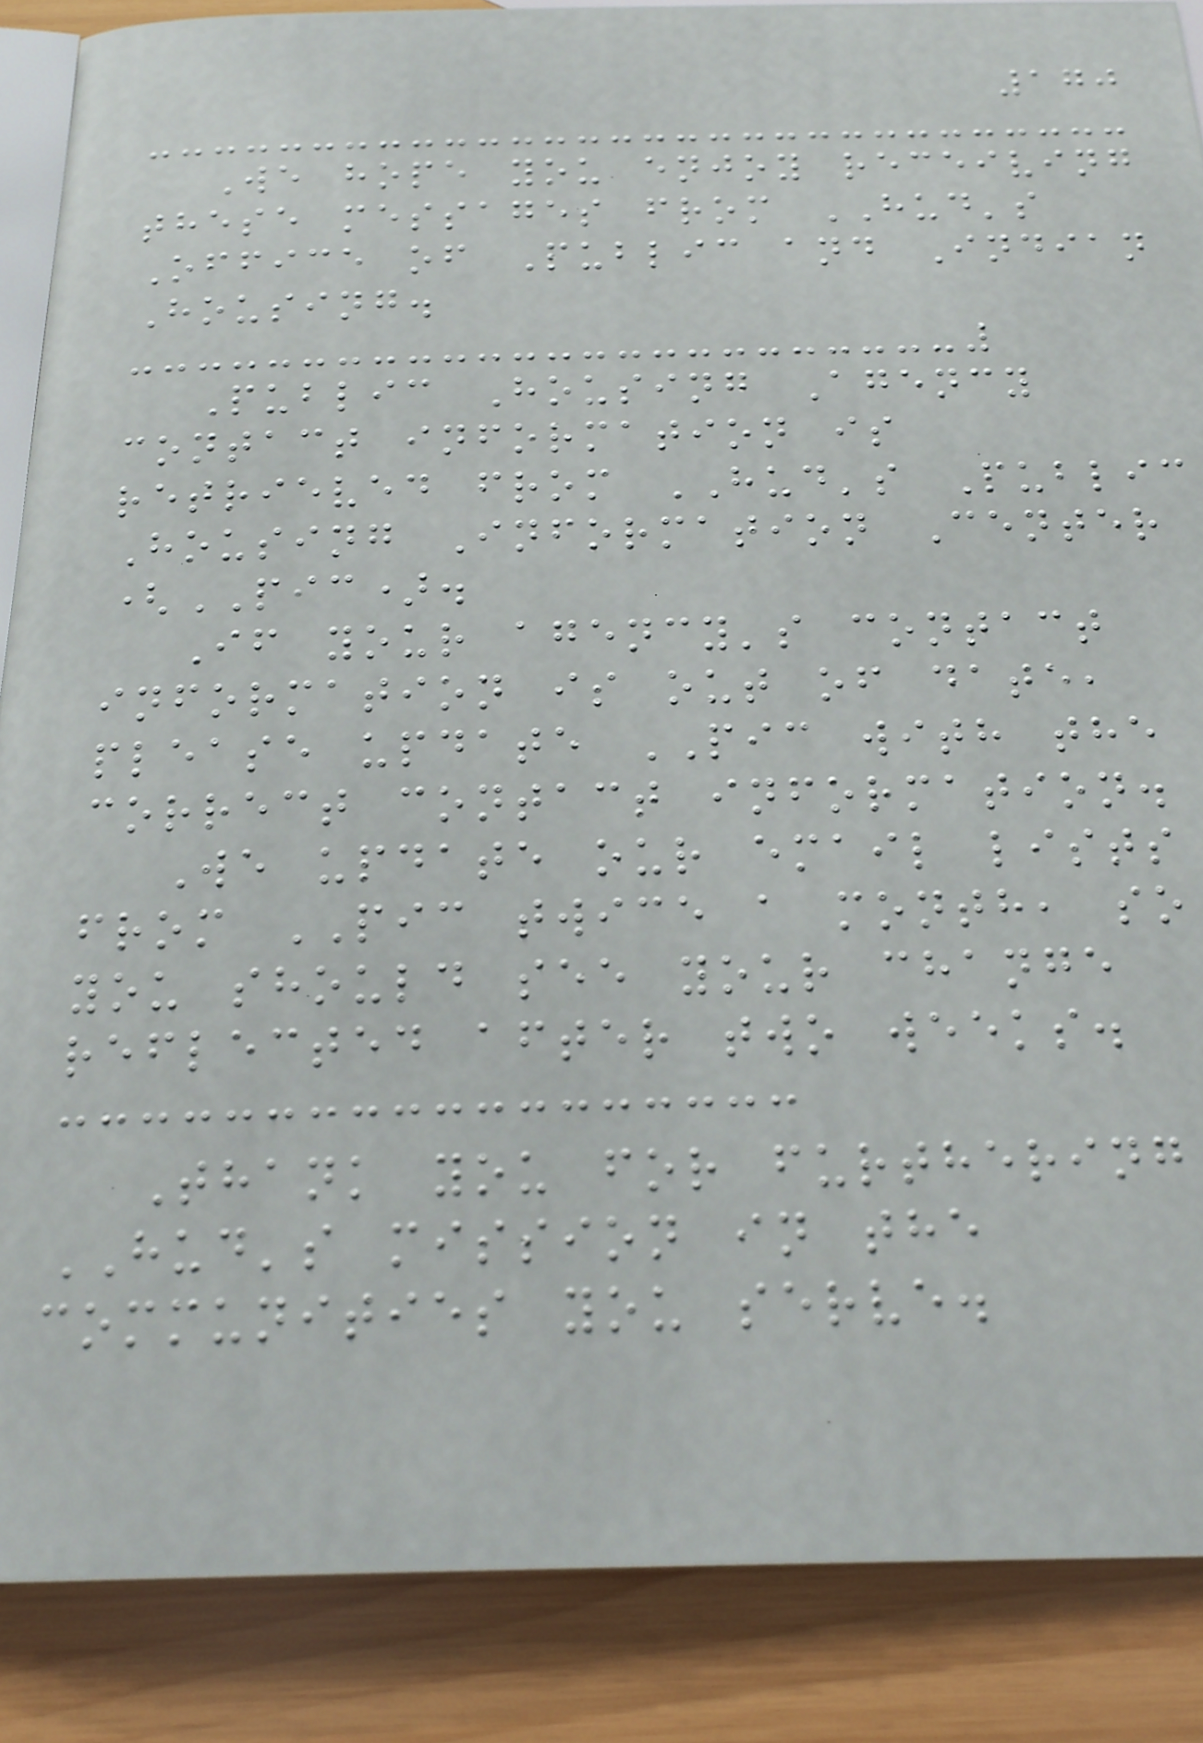170
We hope you enjoy receiving
these messages from HUD's
Office of Public and Indian
Housing.
Public Housing Agency
contact information is
retrieved from HUD's Public
Housing Information Center
(PIC).
If your agency's contact
information is out of date,
please update PIC with the
correct contact information.
We update our email lists
from PIC twice a month, so
you should see your change
reflected after two weeks.
Thank you for furthering
HUD's mission in the
communities you serve.
